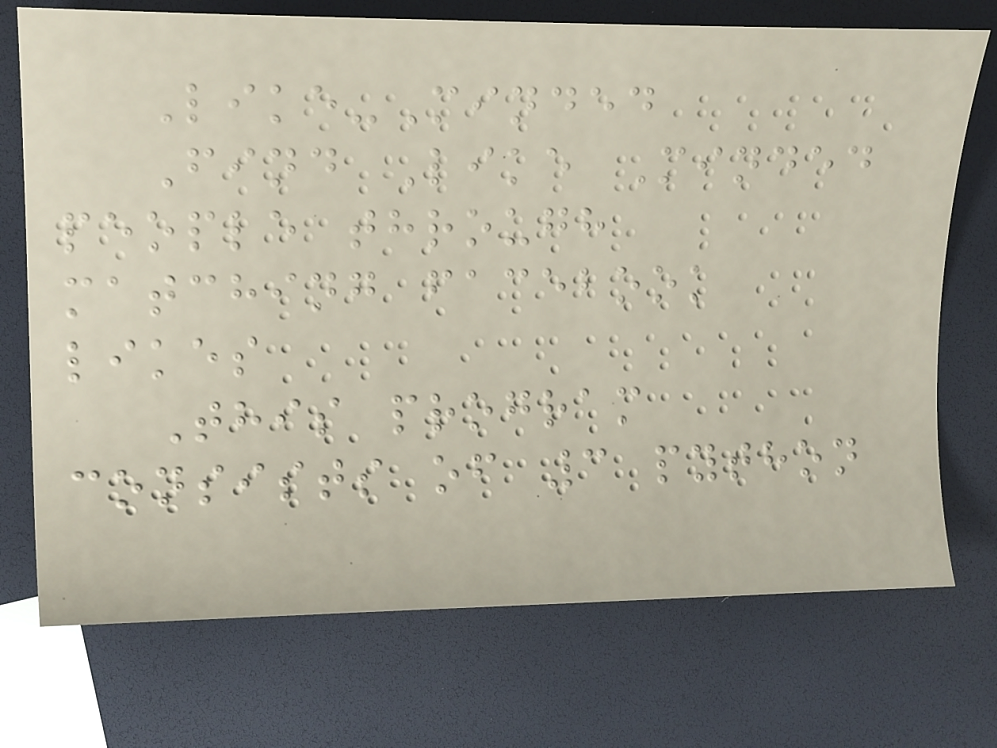Like-Minded
Find Like Minded
people through
matching facebook
likes
This program
consists of 3 python
